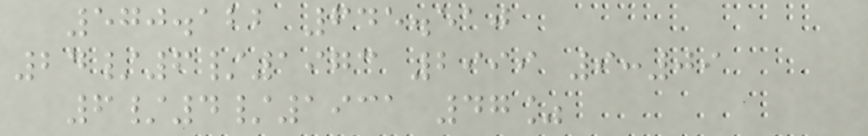570.122 645.510
24/6/1973 2999 9:09
6/4/1931 47%
